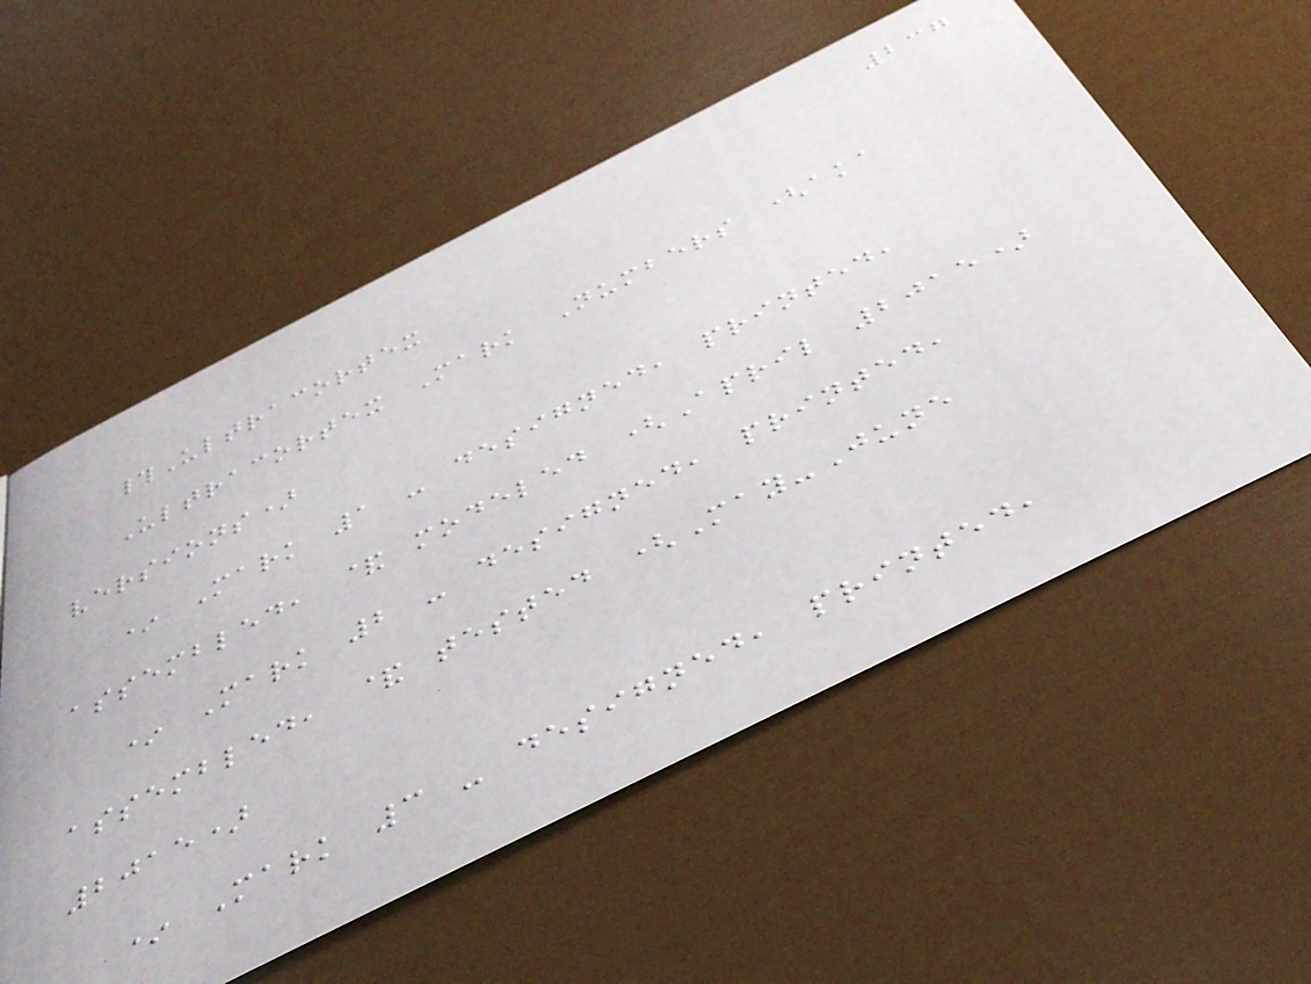237
#Ultracortex
Ultracortex Mark Numbers (aka
versions)
* Mark 1 - designed, printed,
assembled, & modeled (April 2015)
* Mark 2 - designed, printed,
assembled, & tested (May-June
2015)
* Mark 3 - designed, printed,
